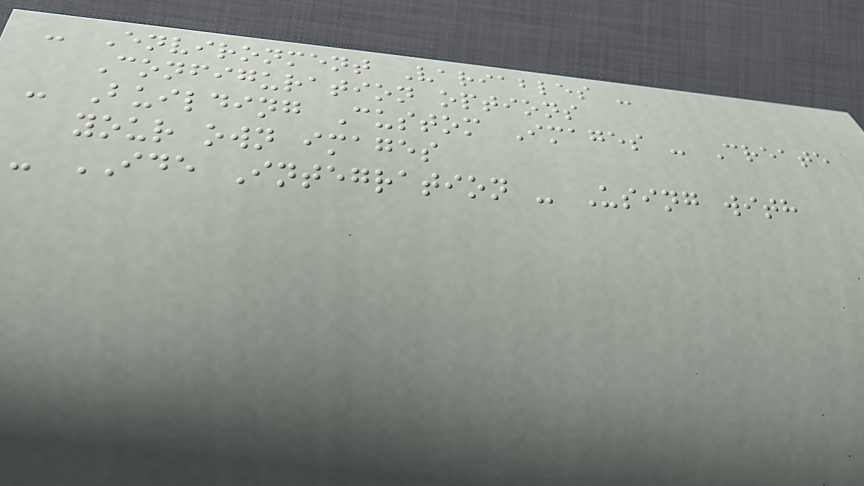- Environment Variables -
Configuration options
- Building Custom Images - Create
your own images
- IDE Integration - Using with
